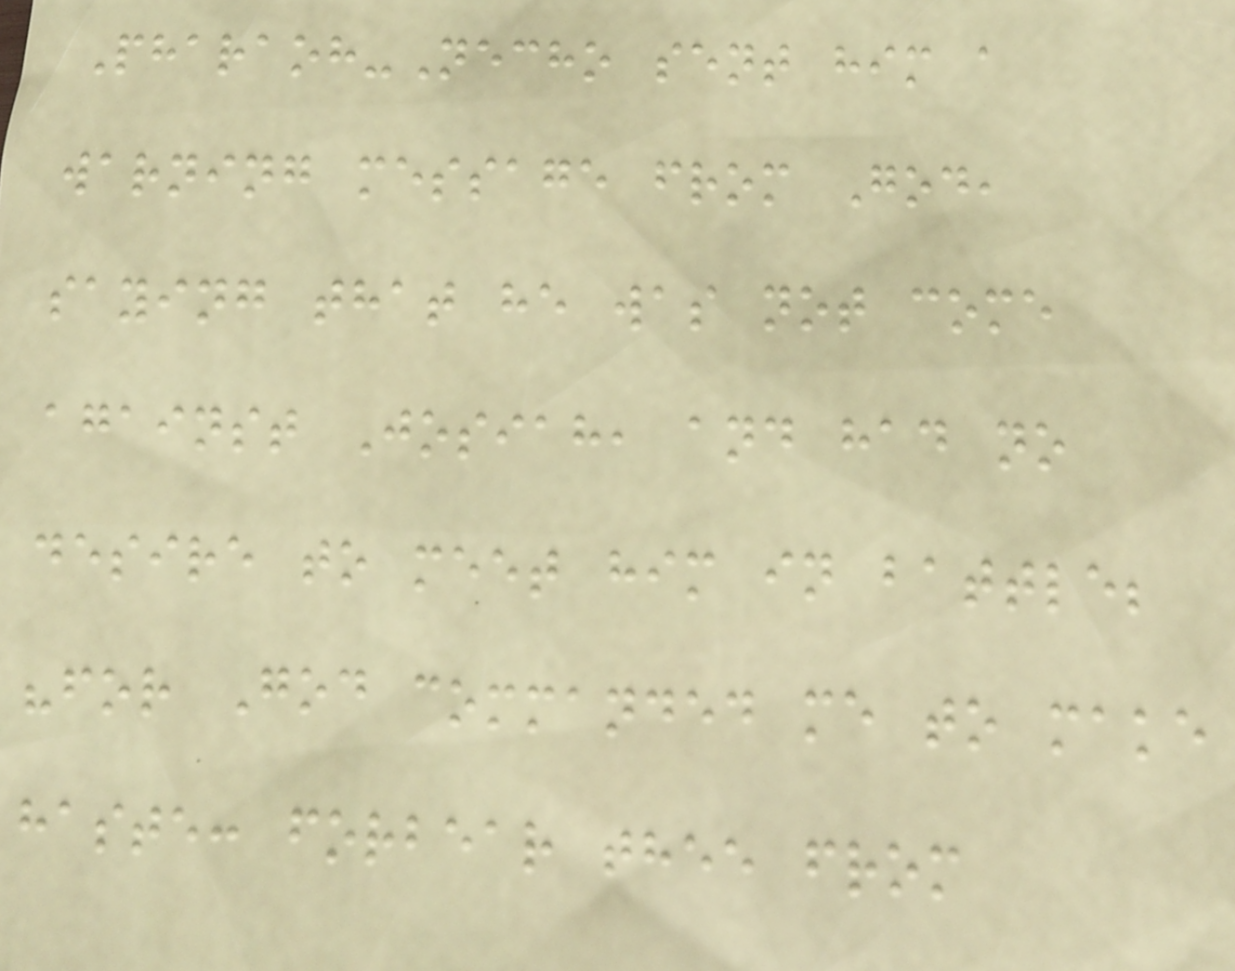Pharaoh-Necho sent him a
warning message from God,
saying that he was not come
against Josiah, and had no
desire to meet him in battle;
"for God commanded me to make
haste: forbear thee from
